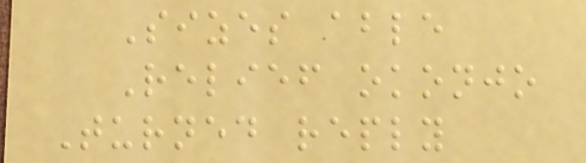Sizes able
Relief okonjo
Turned reply
